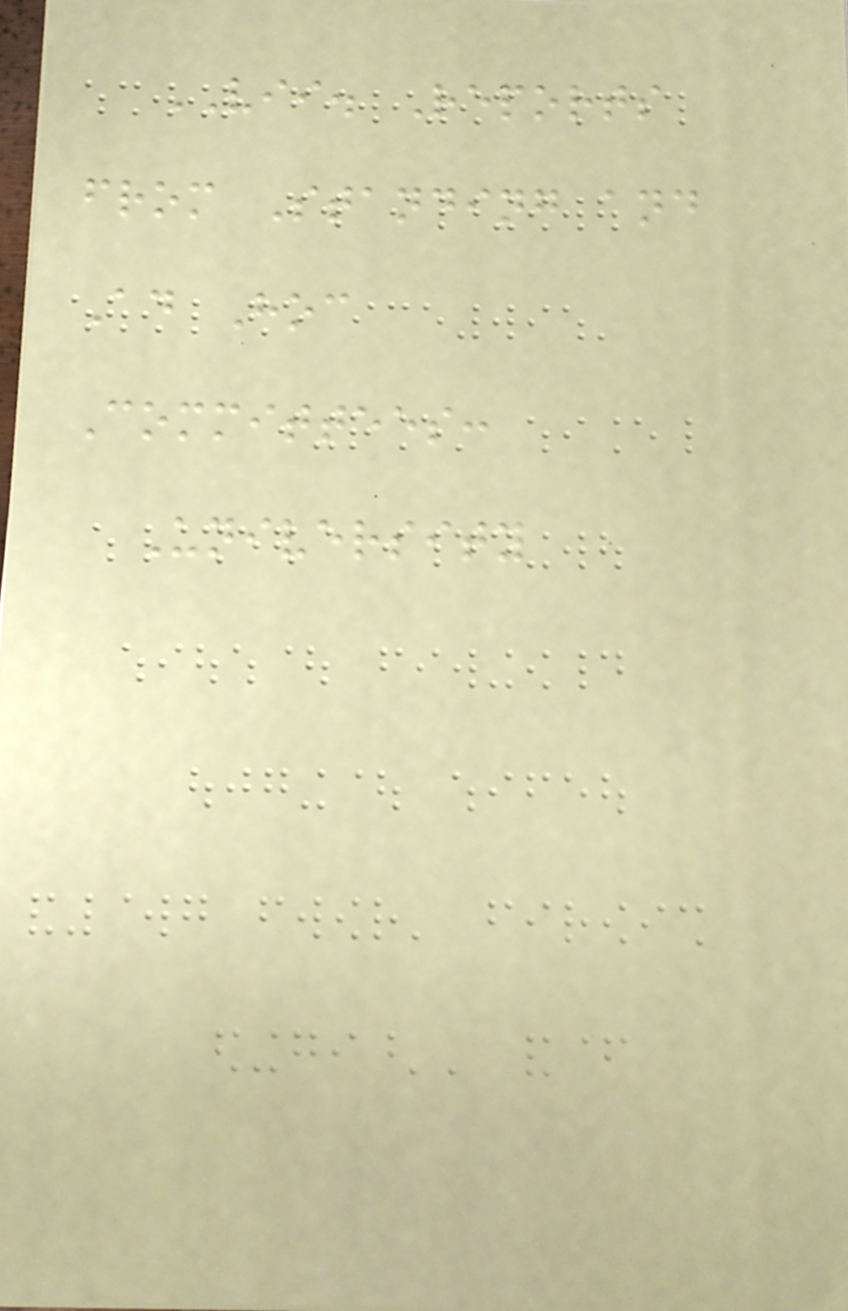VII. Reports
from Standing and
Ad Hoc
Committees:
University
